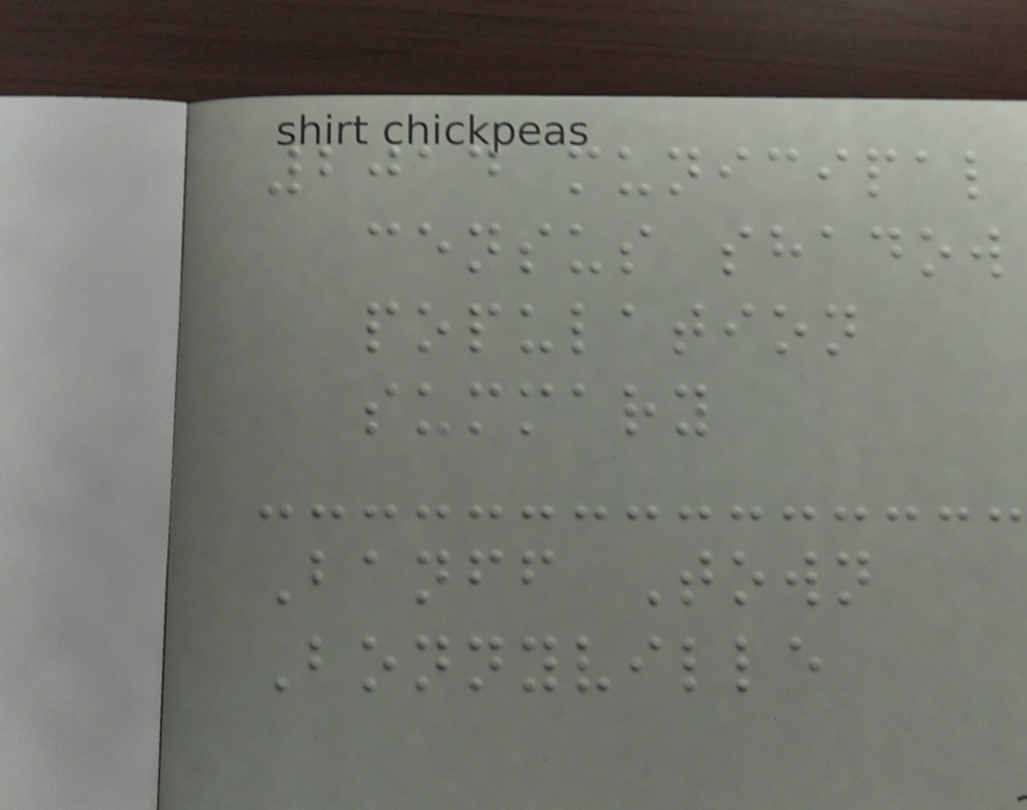2014 municipal
census shadow
population
summary
Banff Town
Bonnyville
